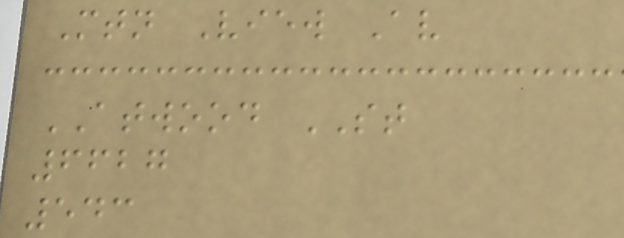Mtn View Av
ATWOOD ST
6627
543
